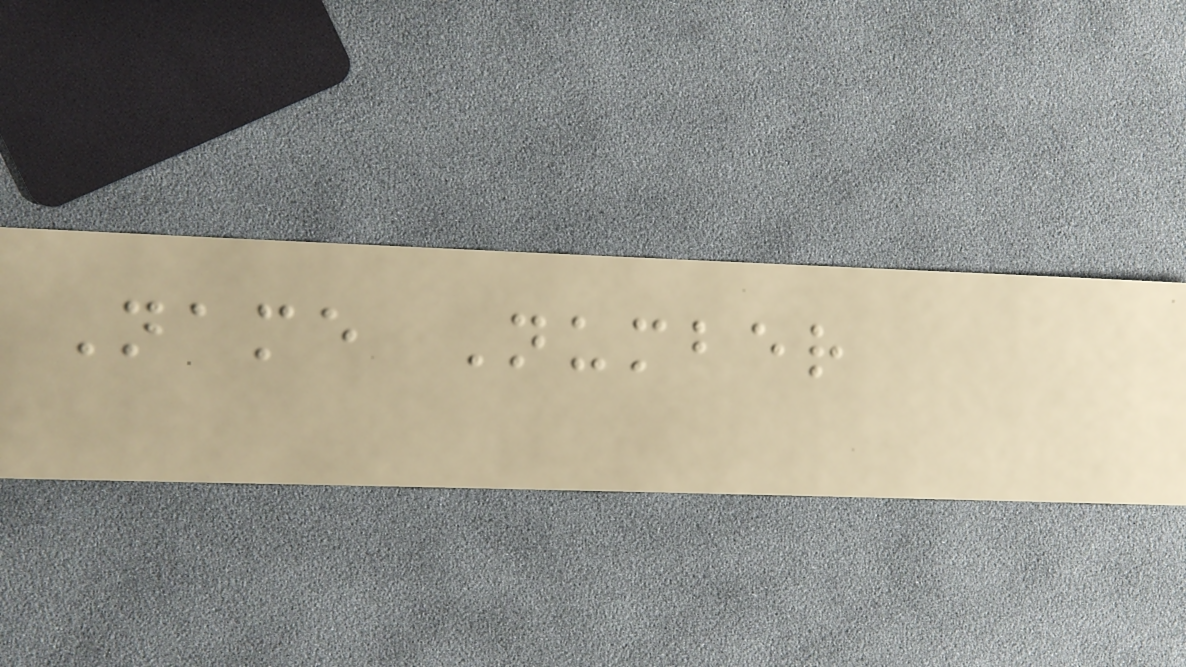Name Number
